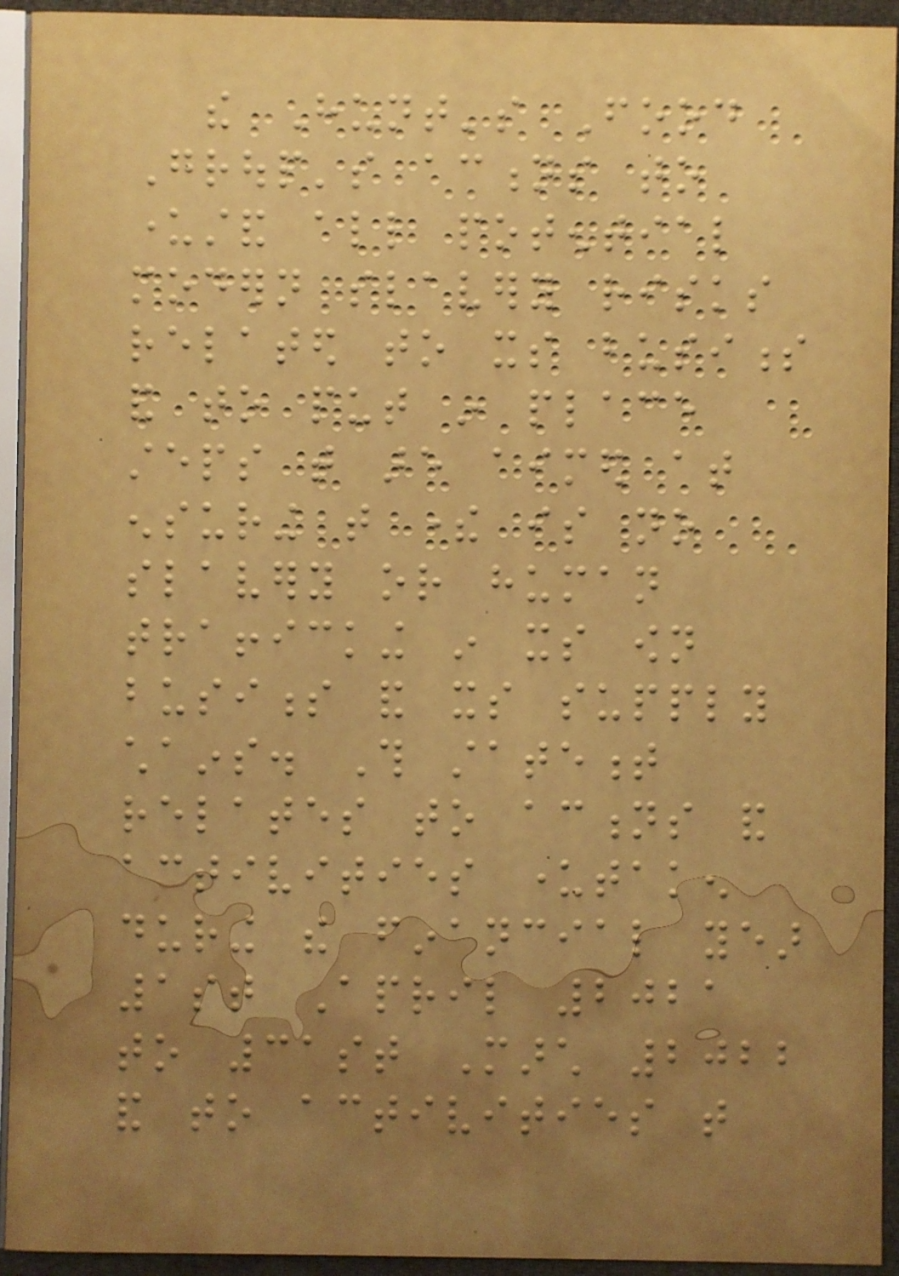the Hunt's Food
Group's actions to
understand all potential
modern slavery risks
related to its business
and to put in place
steps that are aimed at
ensuring that there is no
slavery or human
trafficking in its own
business and its supply
chains. This statement
relates to actions and
activities undertaken
during the financial year
1st April 2021
to 31st March 2022
and to activities that
